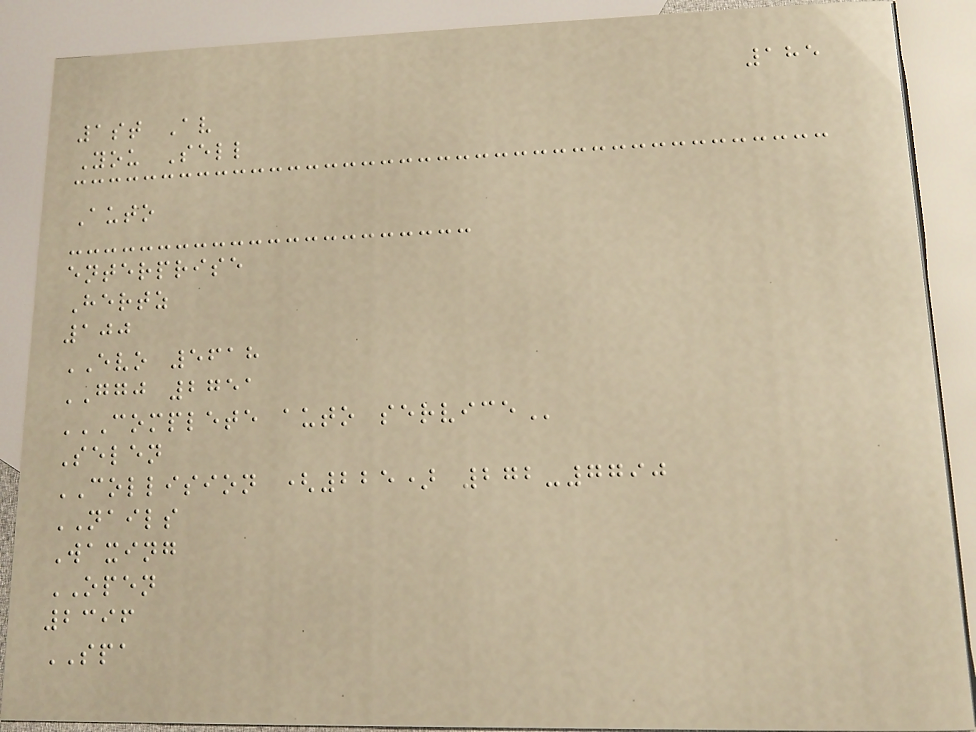185
1st Av
You Sell
Auto
enterprise
Hertz
100
EVO 5618
GGJ 2751
COMPLETE AUTO SERVICE
Selen
COLLISION (225) 272-7790
NAILS
Waxing
OPEN
2396
SPA
